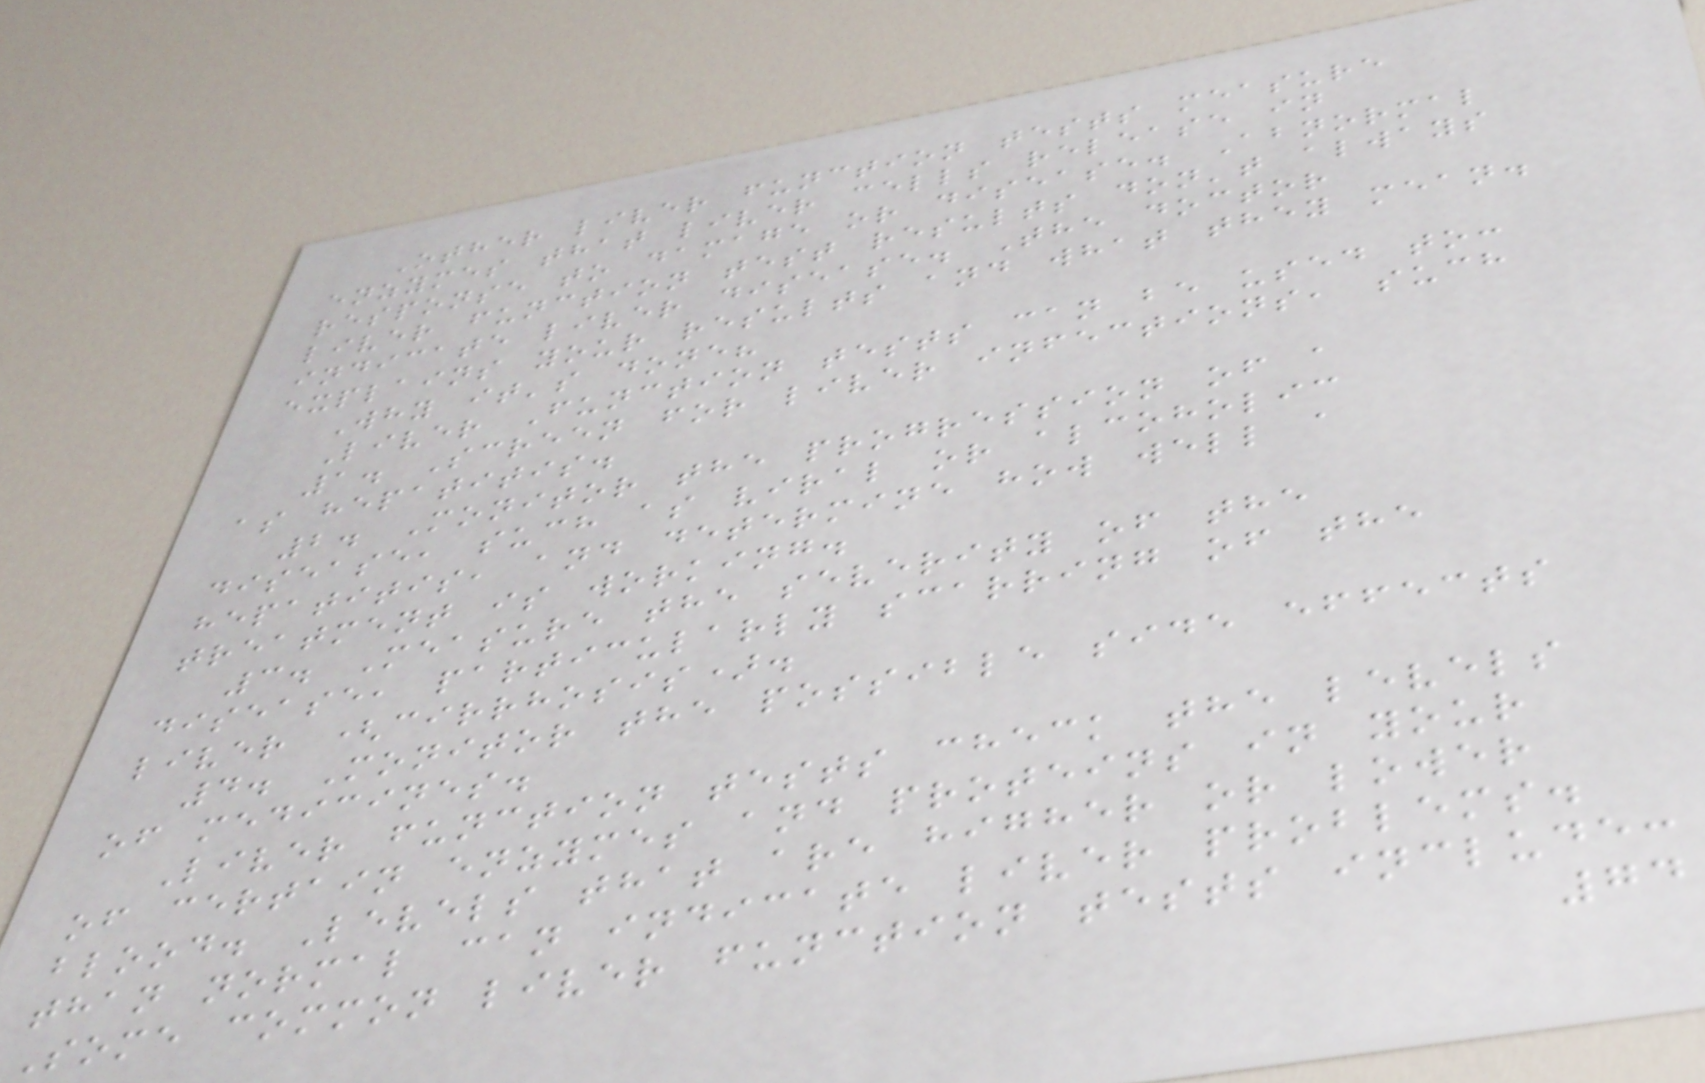Other liver function tests measure
enzymes that liver cells release in
response to damage or disease. Abnormal
liver function test results don't always
indicate liver disease. The doctor
explains your results and what they mean.
Why it's done?
Liver Function tests can be used to:
1. Screen for liver infections, such
as hepatitis.
2. Monitor the progression of a
disease, such as viral or alcoholic
hepatitis, and determine how well a
treatment is working.
3. Measure the severity of the
disease, particularly scarring of the
liver (cirrhosis).
4. Monitor the possible side effects
of medicines.
Liver function tests check the levels
of certain enzymes and proteins in your
blood. Levels that are higher or lower
than normal can indicate liver problems.
Some common liver function tests include:
74
